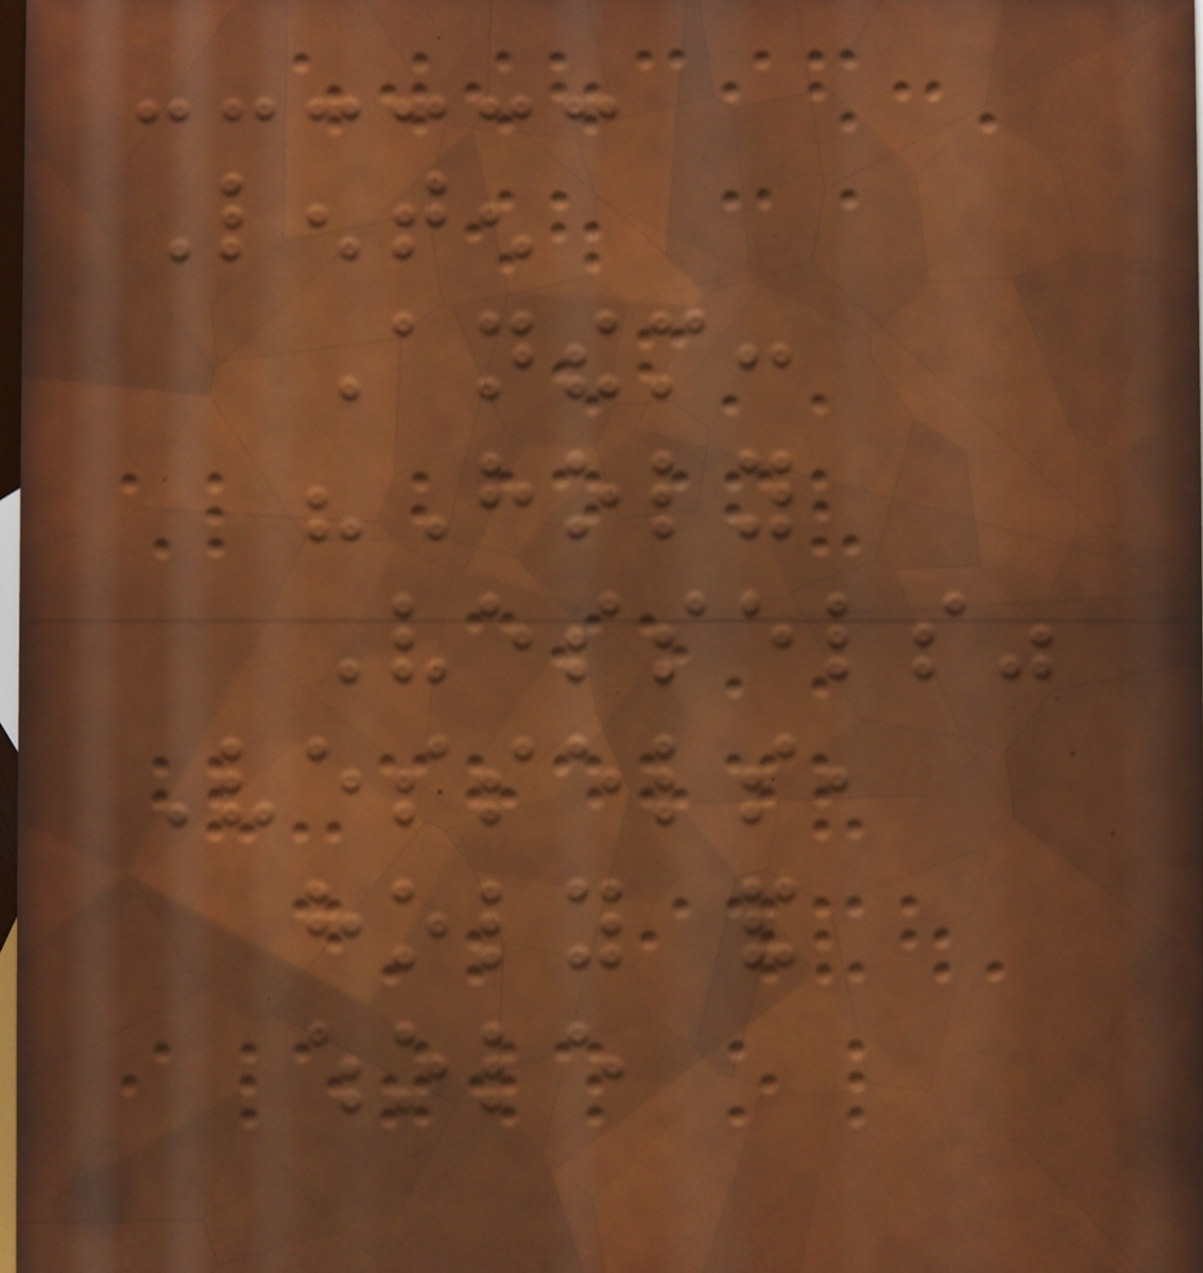Lenten
Anthem:
"Holy
Vessels"
Vessels,
holy and
whole
